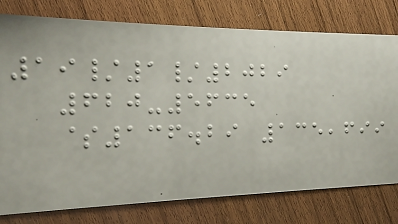19/1/2029
620-5635
$136.29 135,699
